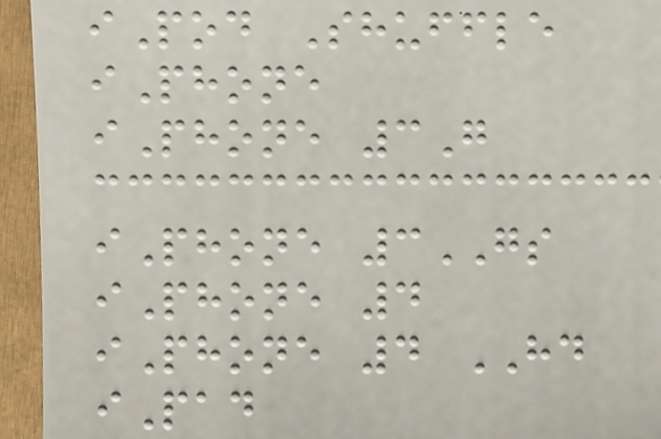iPod Shuffle
iPhone
iPhone 3G
iPhone 3GS
iPhone 4
iPhone 4 HD
iPad
